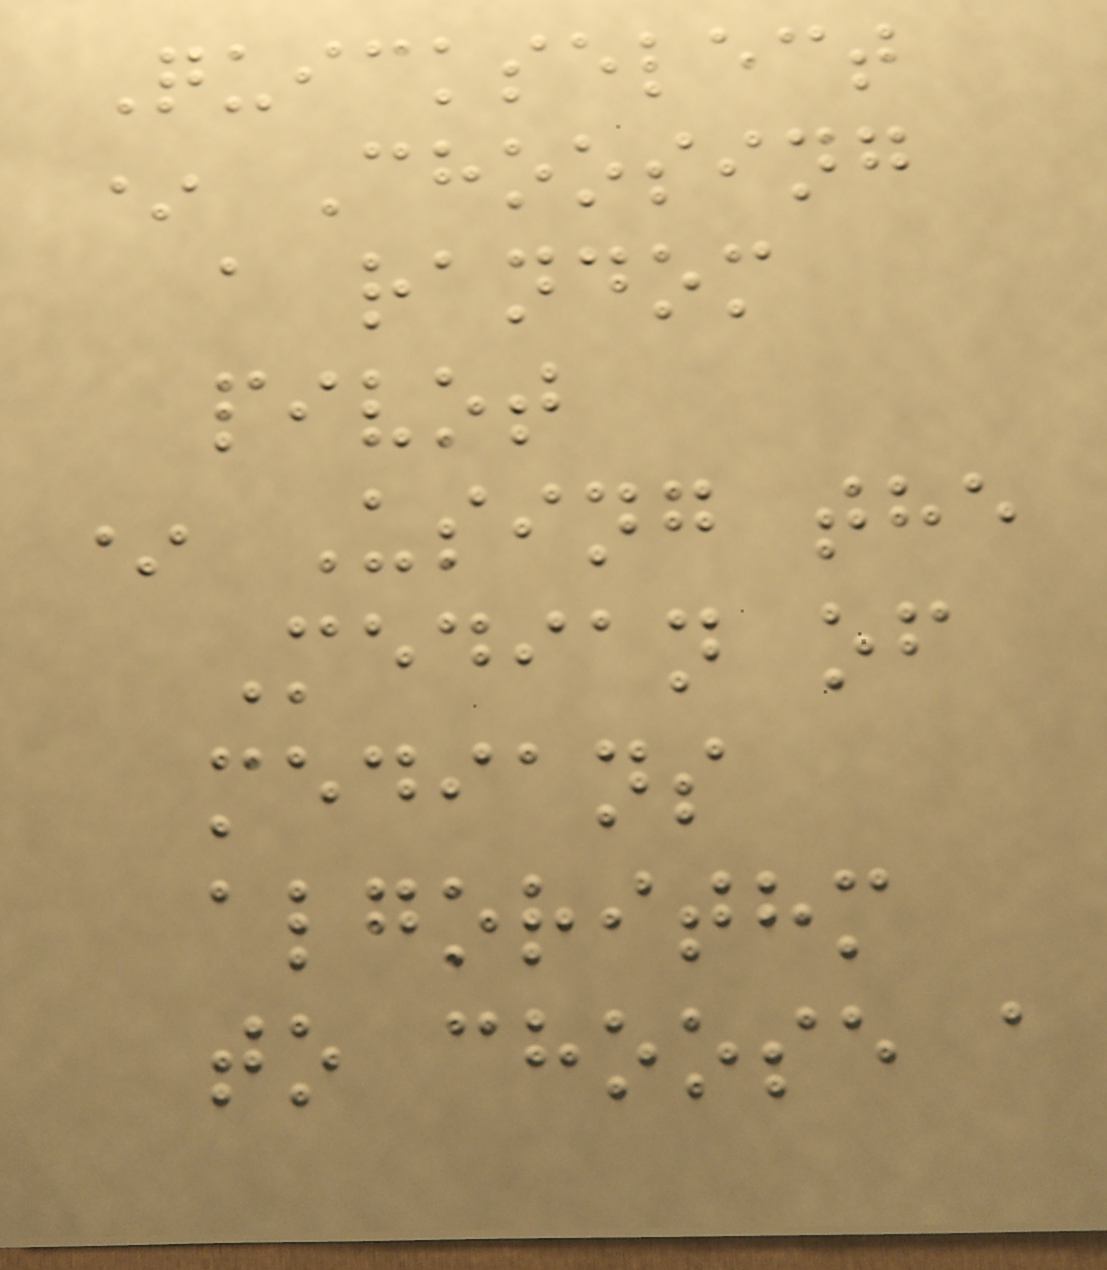Quickselect
* Choosing
a random
pivot
* Using the
Median of
medians
algorithm
to choose a
